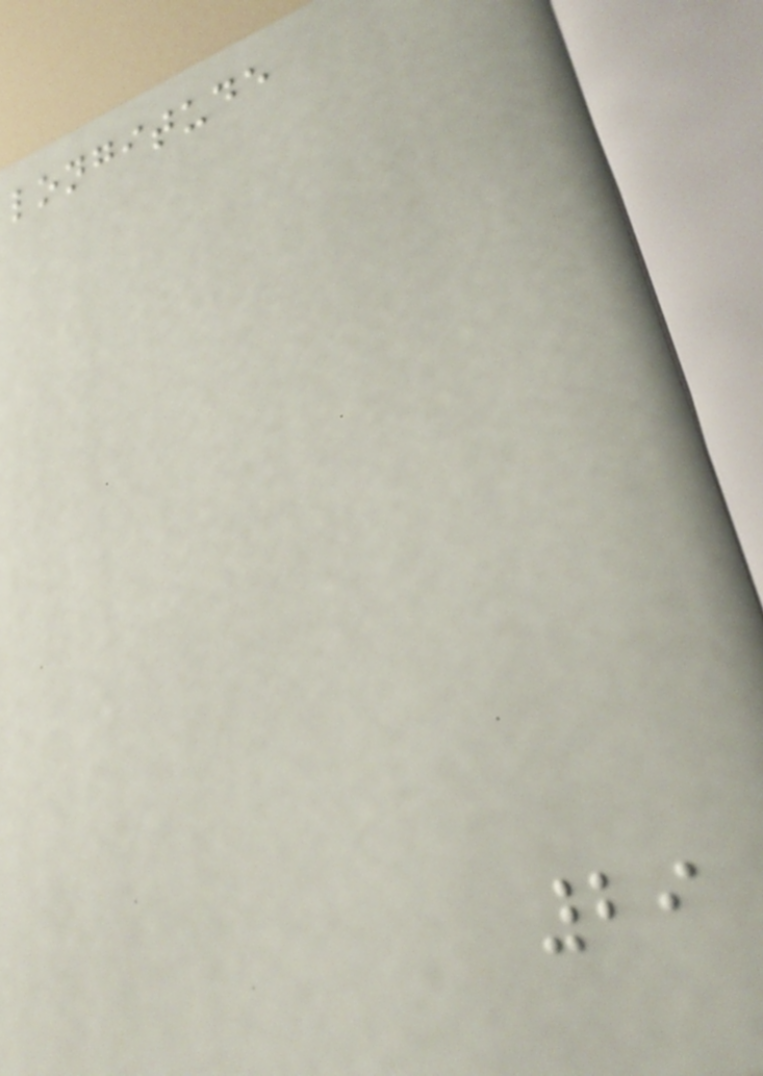longitude
29
